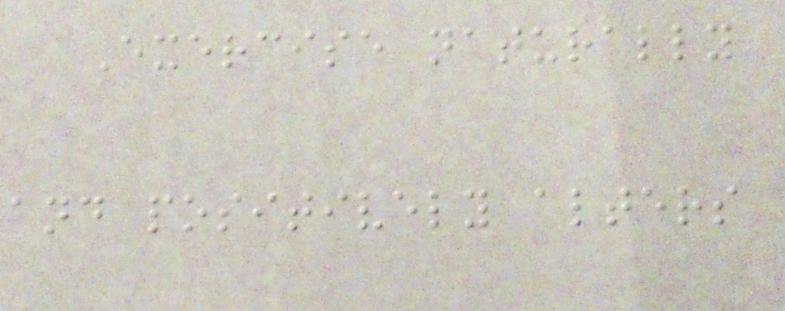Exercise naturally
and positively alters
